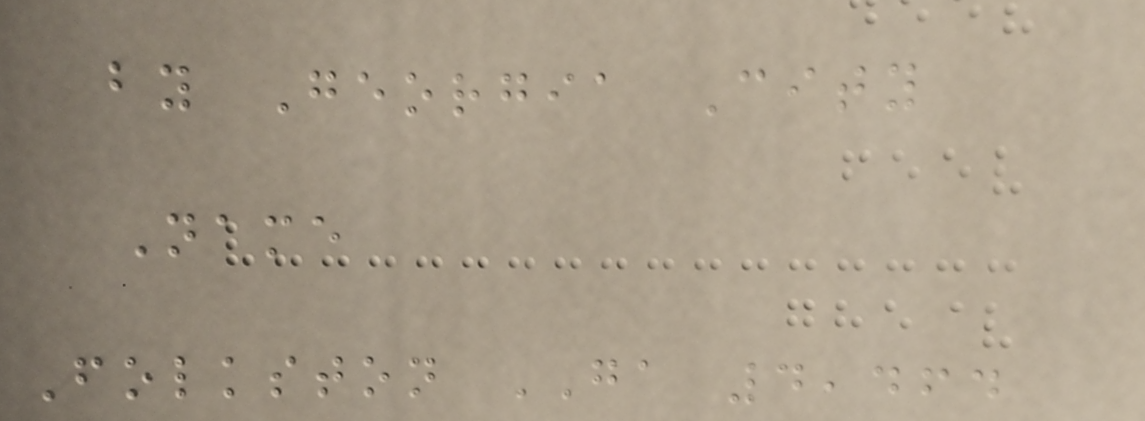by Georgia City
Name
Folkston GA 4,464
